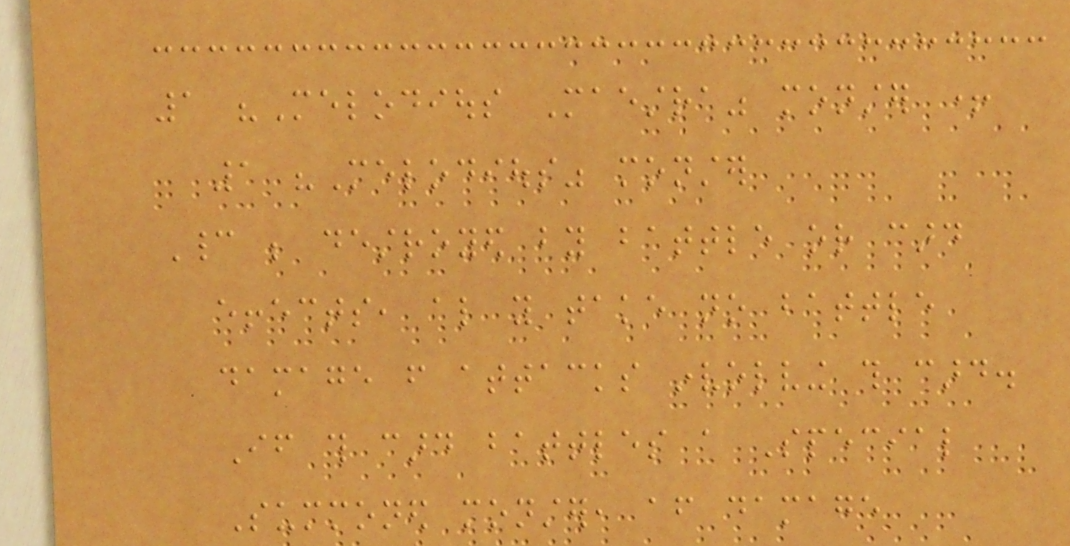1 "Melodious Maestra" monster +
1 "Melodious" monster
Cannot be destroyed by battle or card
effects, also you take no battle
damage from attacks involving this card.
If this card battles a Special
Summoned monster, after damage
